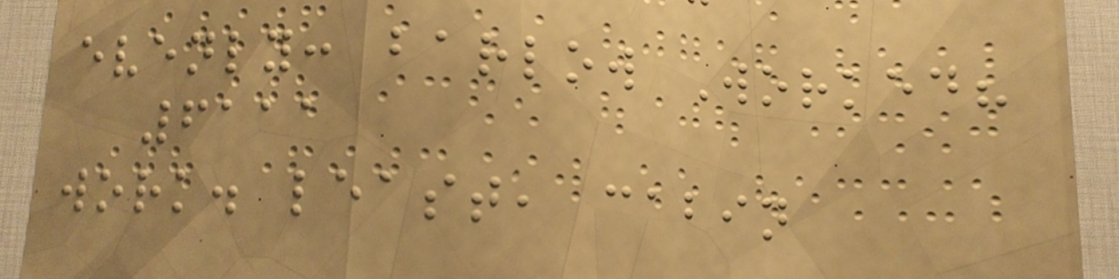evenly: barlow Worked?
6111
work. least, cabin
